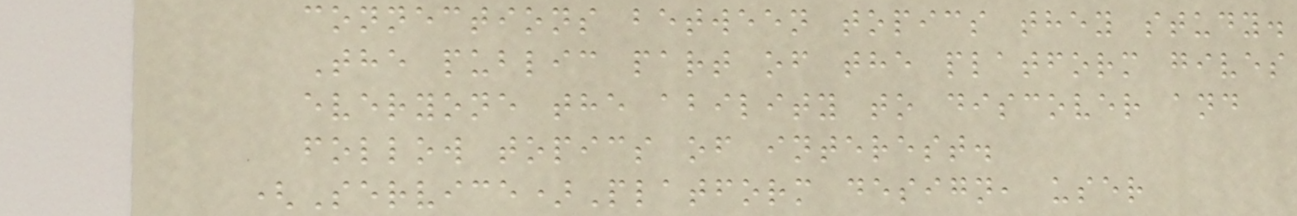connections between topics they study.
The public part of the platform gives
everyone the ability to discover and
follow topics of interest.
(Service)Platform design, user
